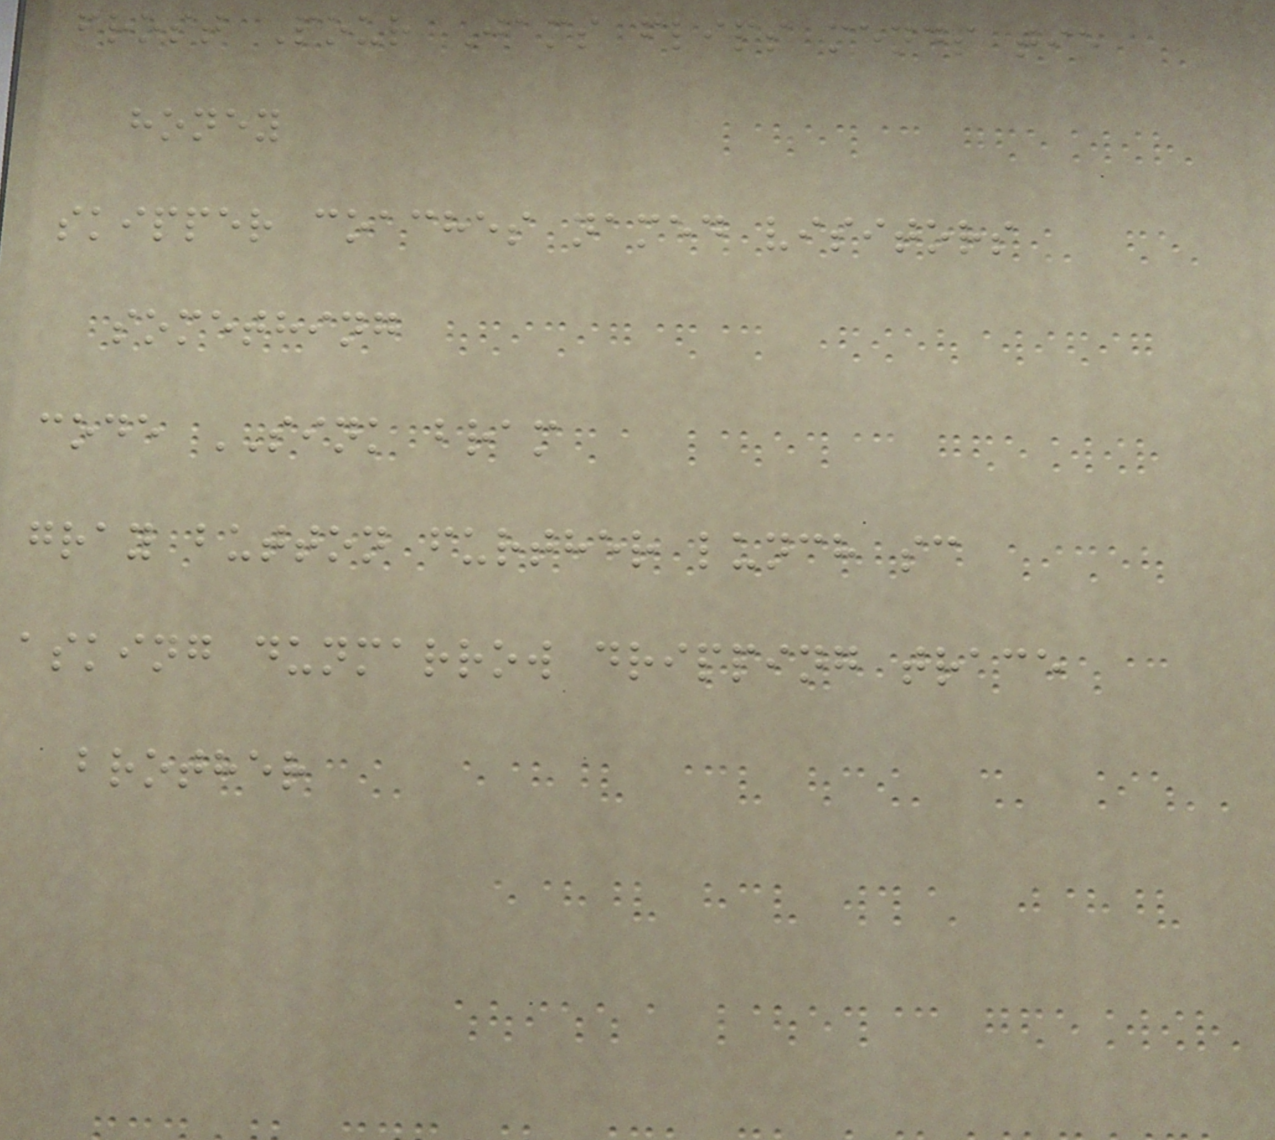frost Pour Jams flips mends tie
honey
skipper coaches named visitors
something
code SINK bram
gray button further lunch sc
asking dunmarrow dripping trace
brother
